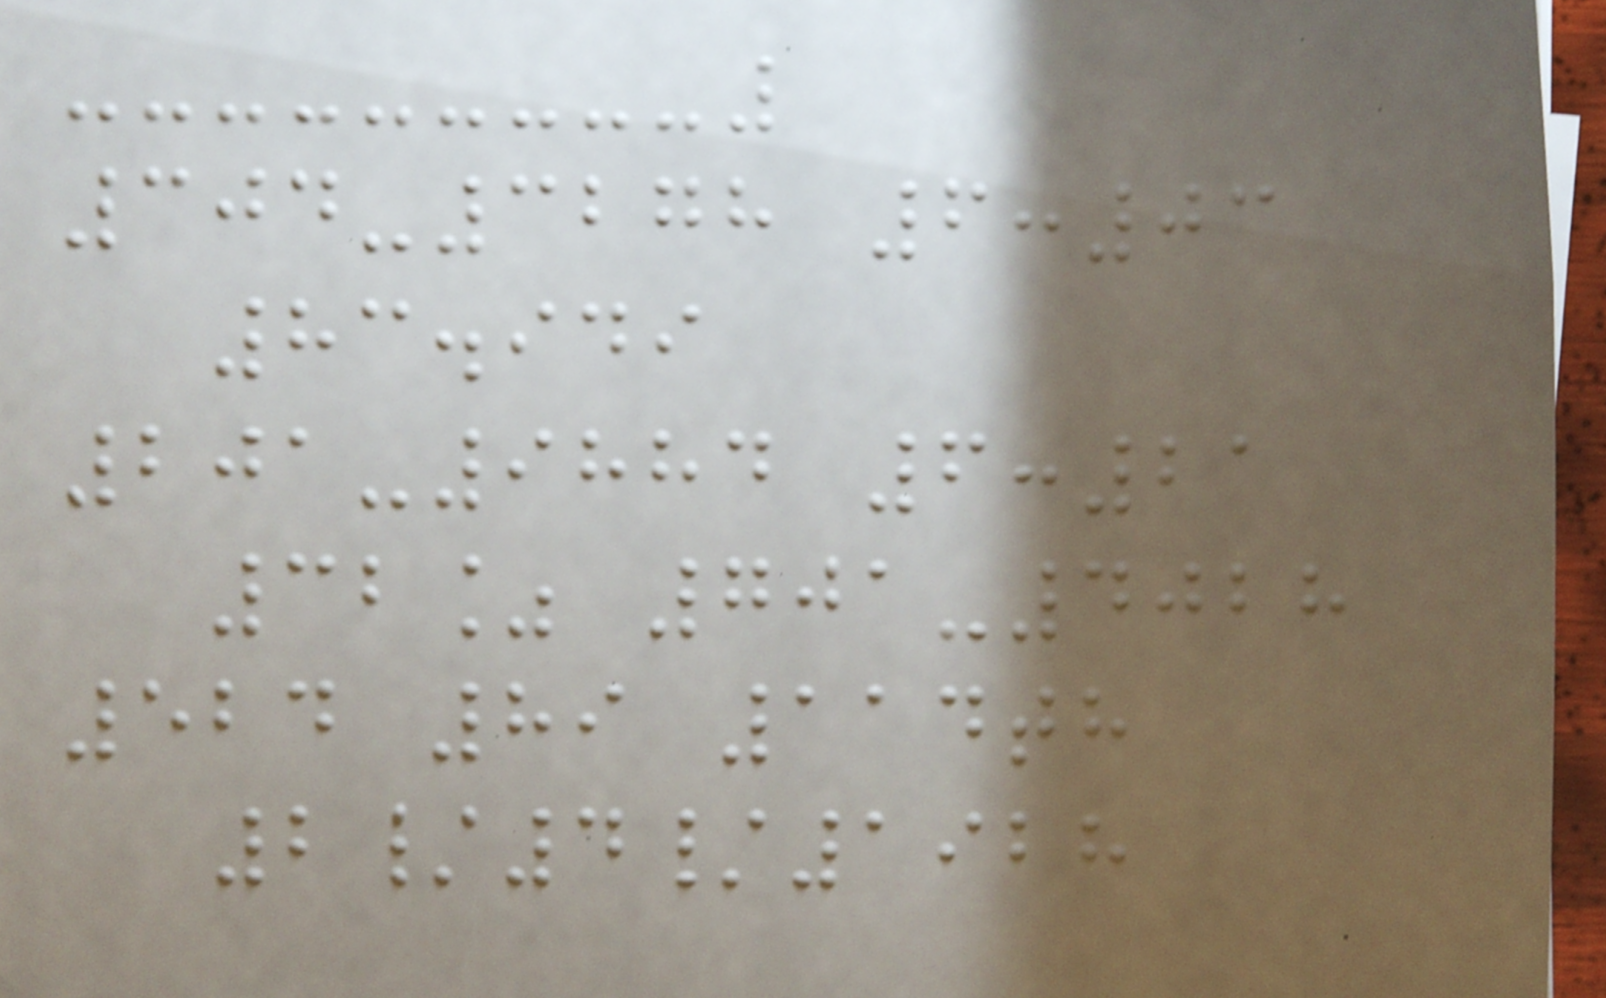304-3278 6:03
83.949
201-9884 6:21
32% 701-4028
524 89 114th
2/4/1928
